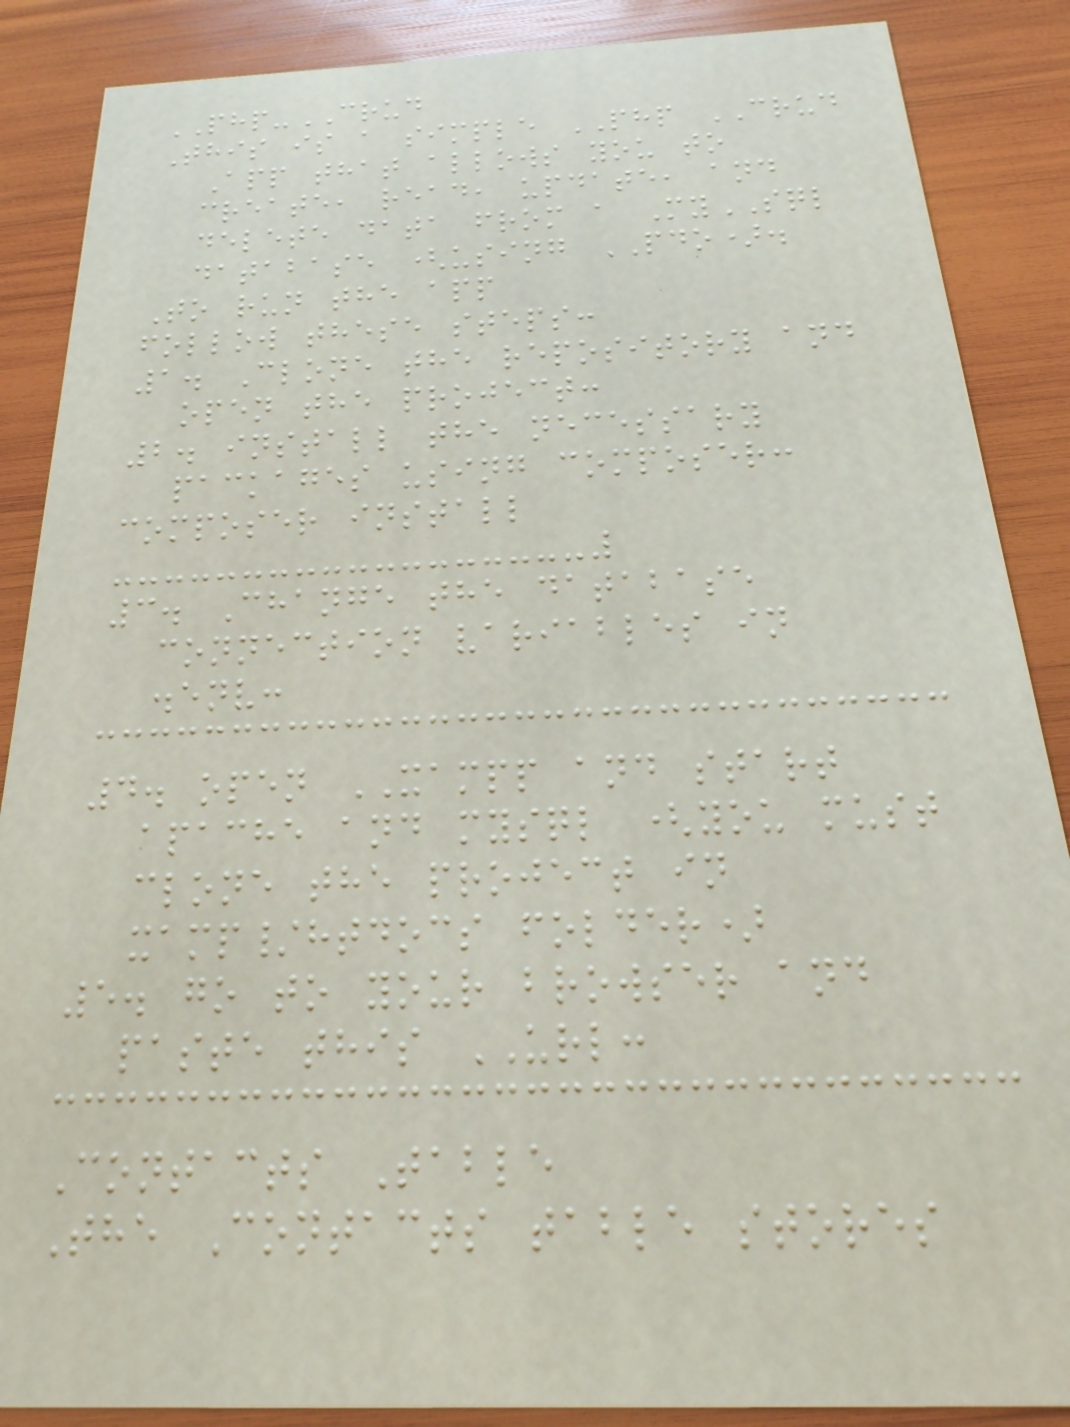PHP-CRUD
This is a simple PHP CRUD
App that allows you to
create, read, update, and
delete data from a MySQL
database (using PDO).
To run the app
follow these steps:
1. Clone the repository and
open the project:
2. install the necessary
packages using composer:
composer install
3. Change the database
connection variables in
.env:
4. open XAMPP and start
apache and mysql (you must
clone the project in
xamp/htdocs folder)
5. go to your browser and
paste this URL:
Contacts Table
The Contacts table stores
